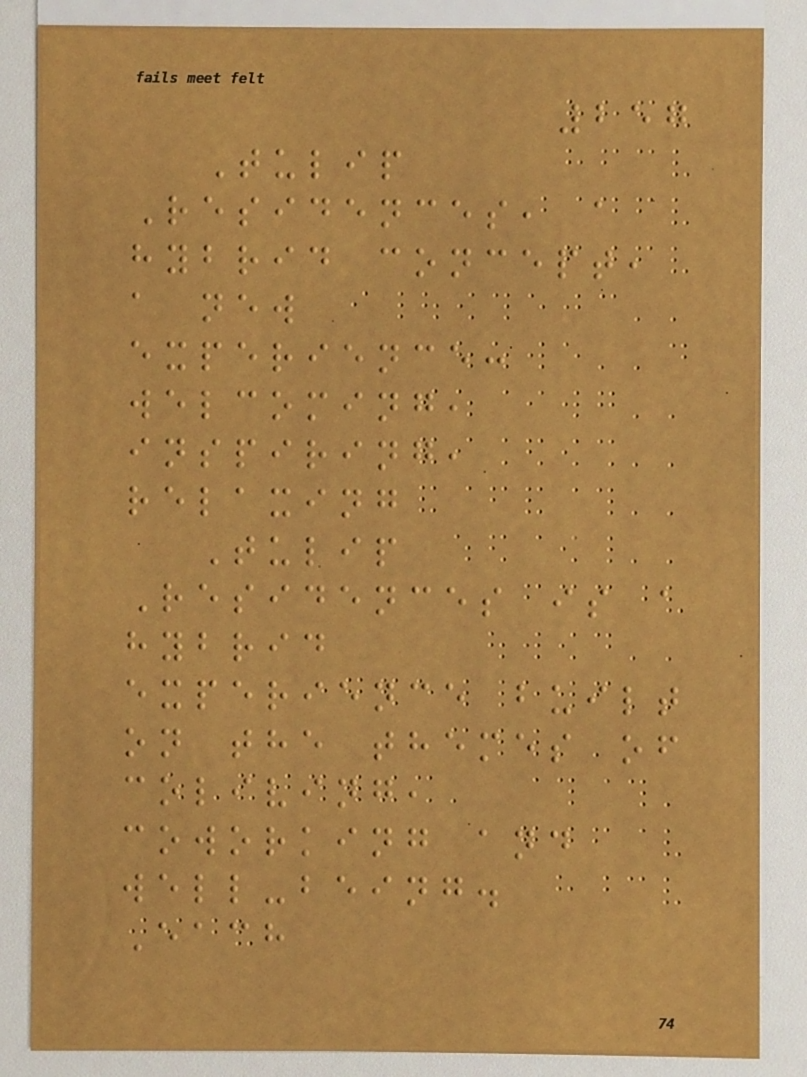257
Tulip
Residences, a
hybrid concept,
a new
experience:
welcoming,
inspiring,
relaxing
Tulip
Residences is a
hybrid
experience built
on the themes of
coliving,
coworking and
well-being.
Each
